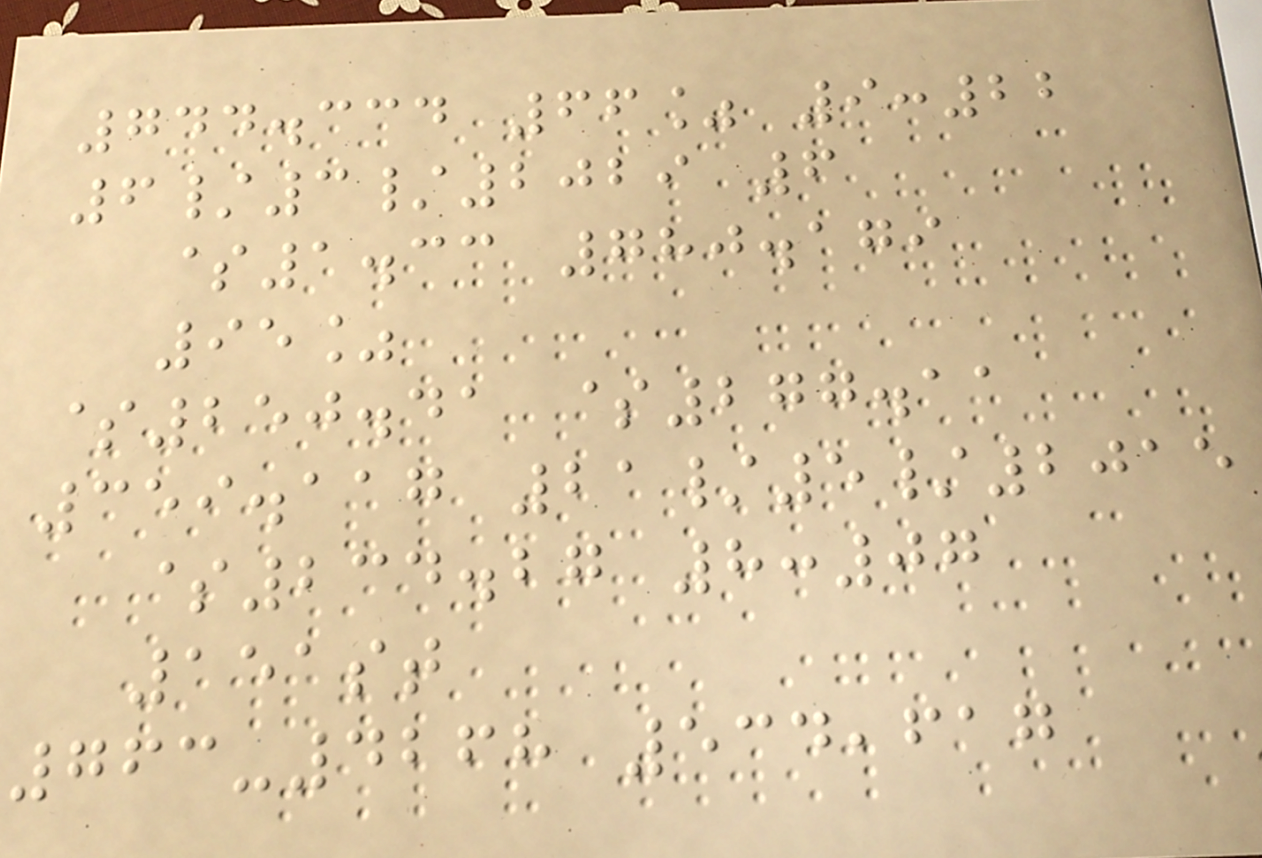744.334 66% 9:22
6/3/2029 6
$1.33 780.179
95%
$250.41 $277.11
359.117 21/5/2015
$234.27 8:07
151st
763-4268 534,617
